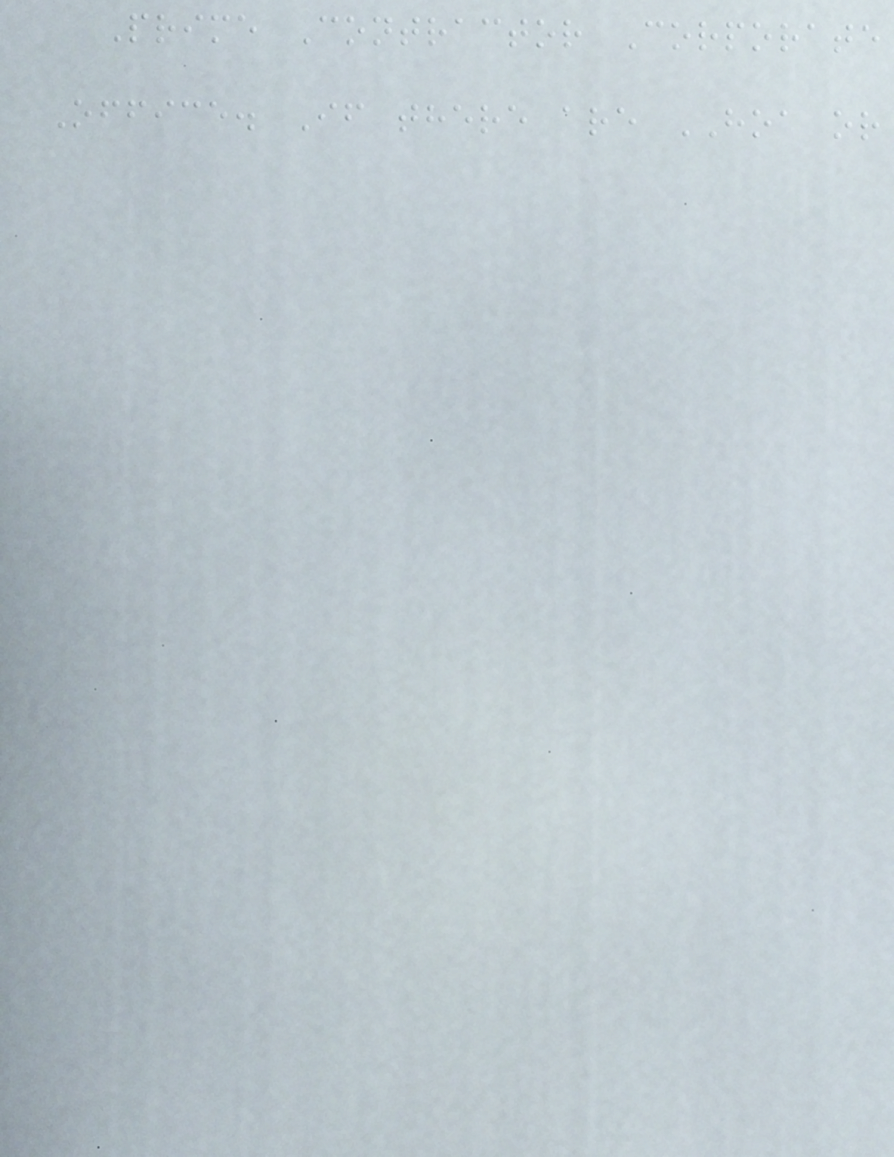Prime Contractor Corporate
Office. If there are HOA or
